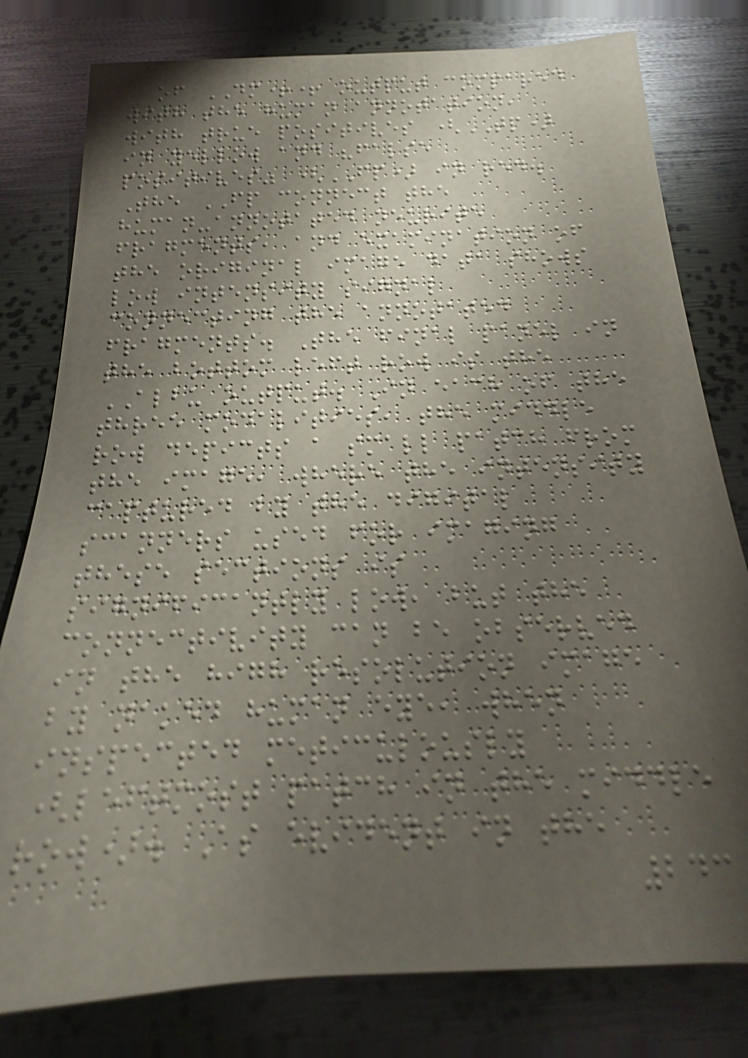of DM++ output compared
with the human annotation,
with true positives (TP)
in yellow and "false
positives" (FP) in red.
The FP connect the
human-annotated neurite
fragments, and examination of
the original image data shows
low intensity signal
connecting the annotated
fragments. The final panel in
the bottom left row is the
ALBU output. In each of the
three modalities, the middle
row depicts a small patch from
the image, where the intensity
captured by the digital
scanners used for imaging
these sections is
significantly low, but the
connectivity can be observed
in the high resolution image
by naked human eye, when
inspected meticulously
(leftmost patch in the middle
row). As evident in the
243
